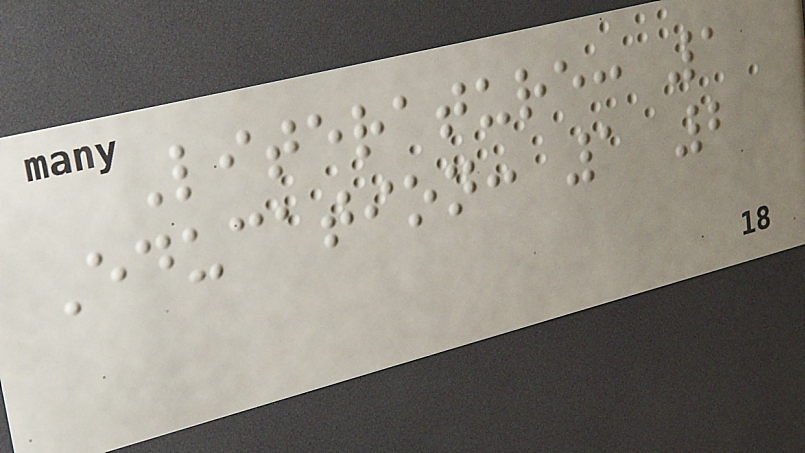Literature: 1
Education: 1 2
